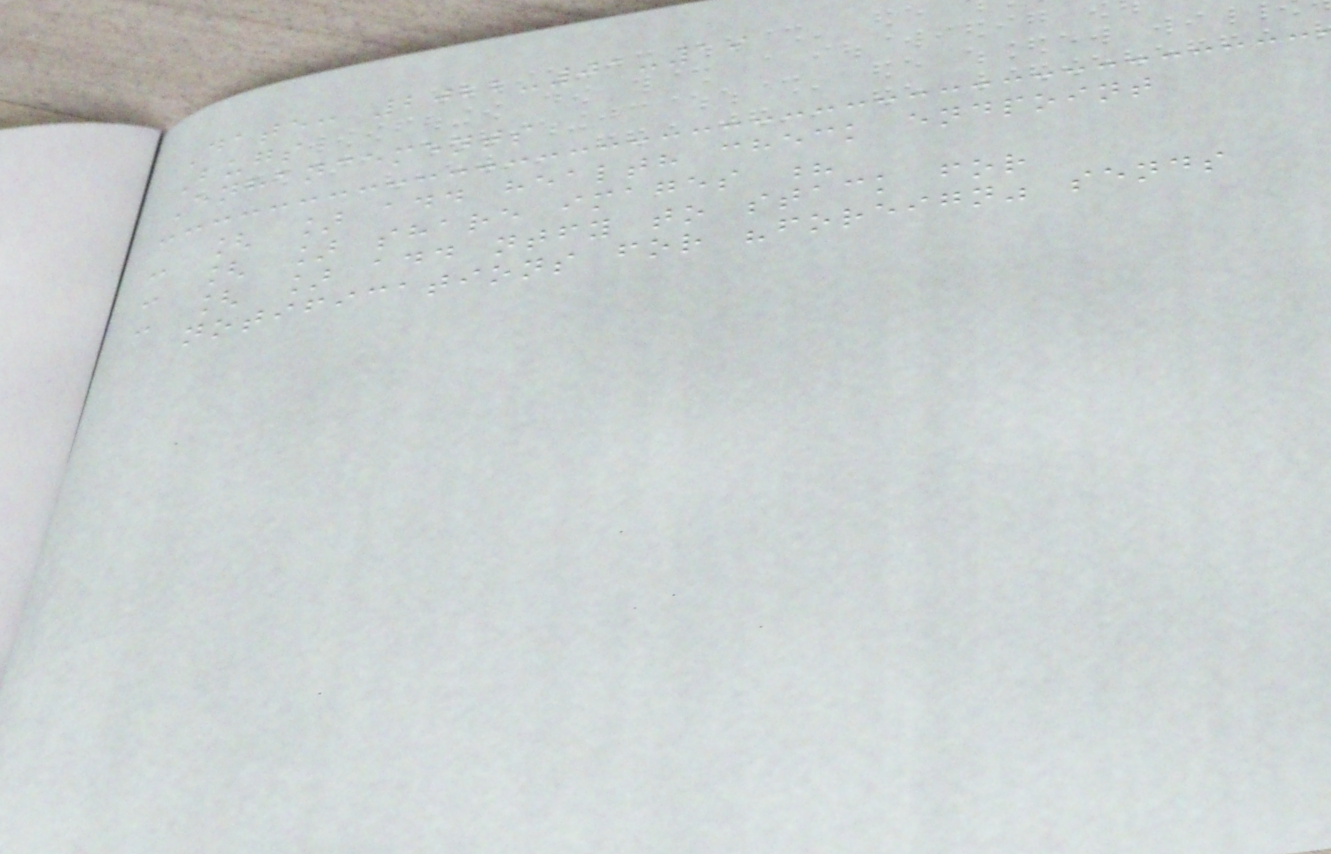Date: 2022-01-19
Bugs
Enhancements
- [ ] add health check endpoint
- [ ] share images ?
- [ ] add ntfy to stack for
notifications for "foreign" sends
